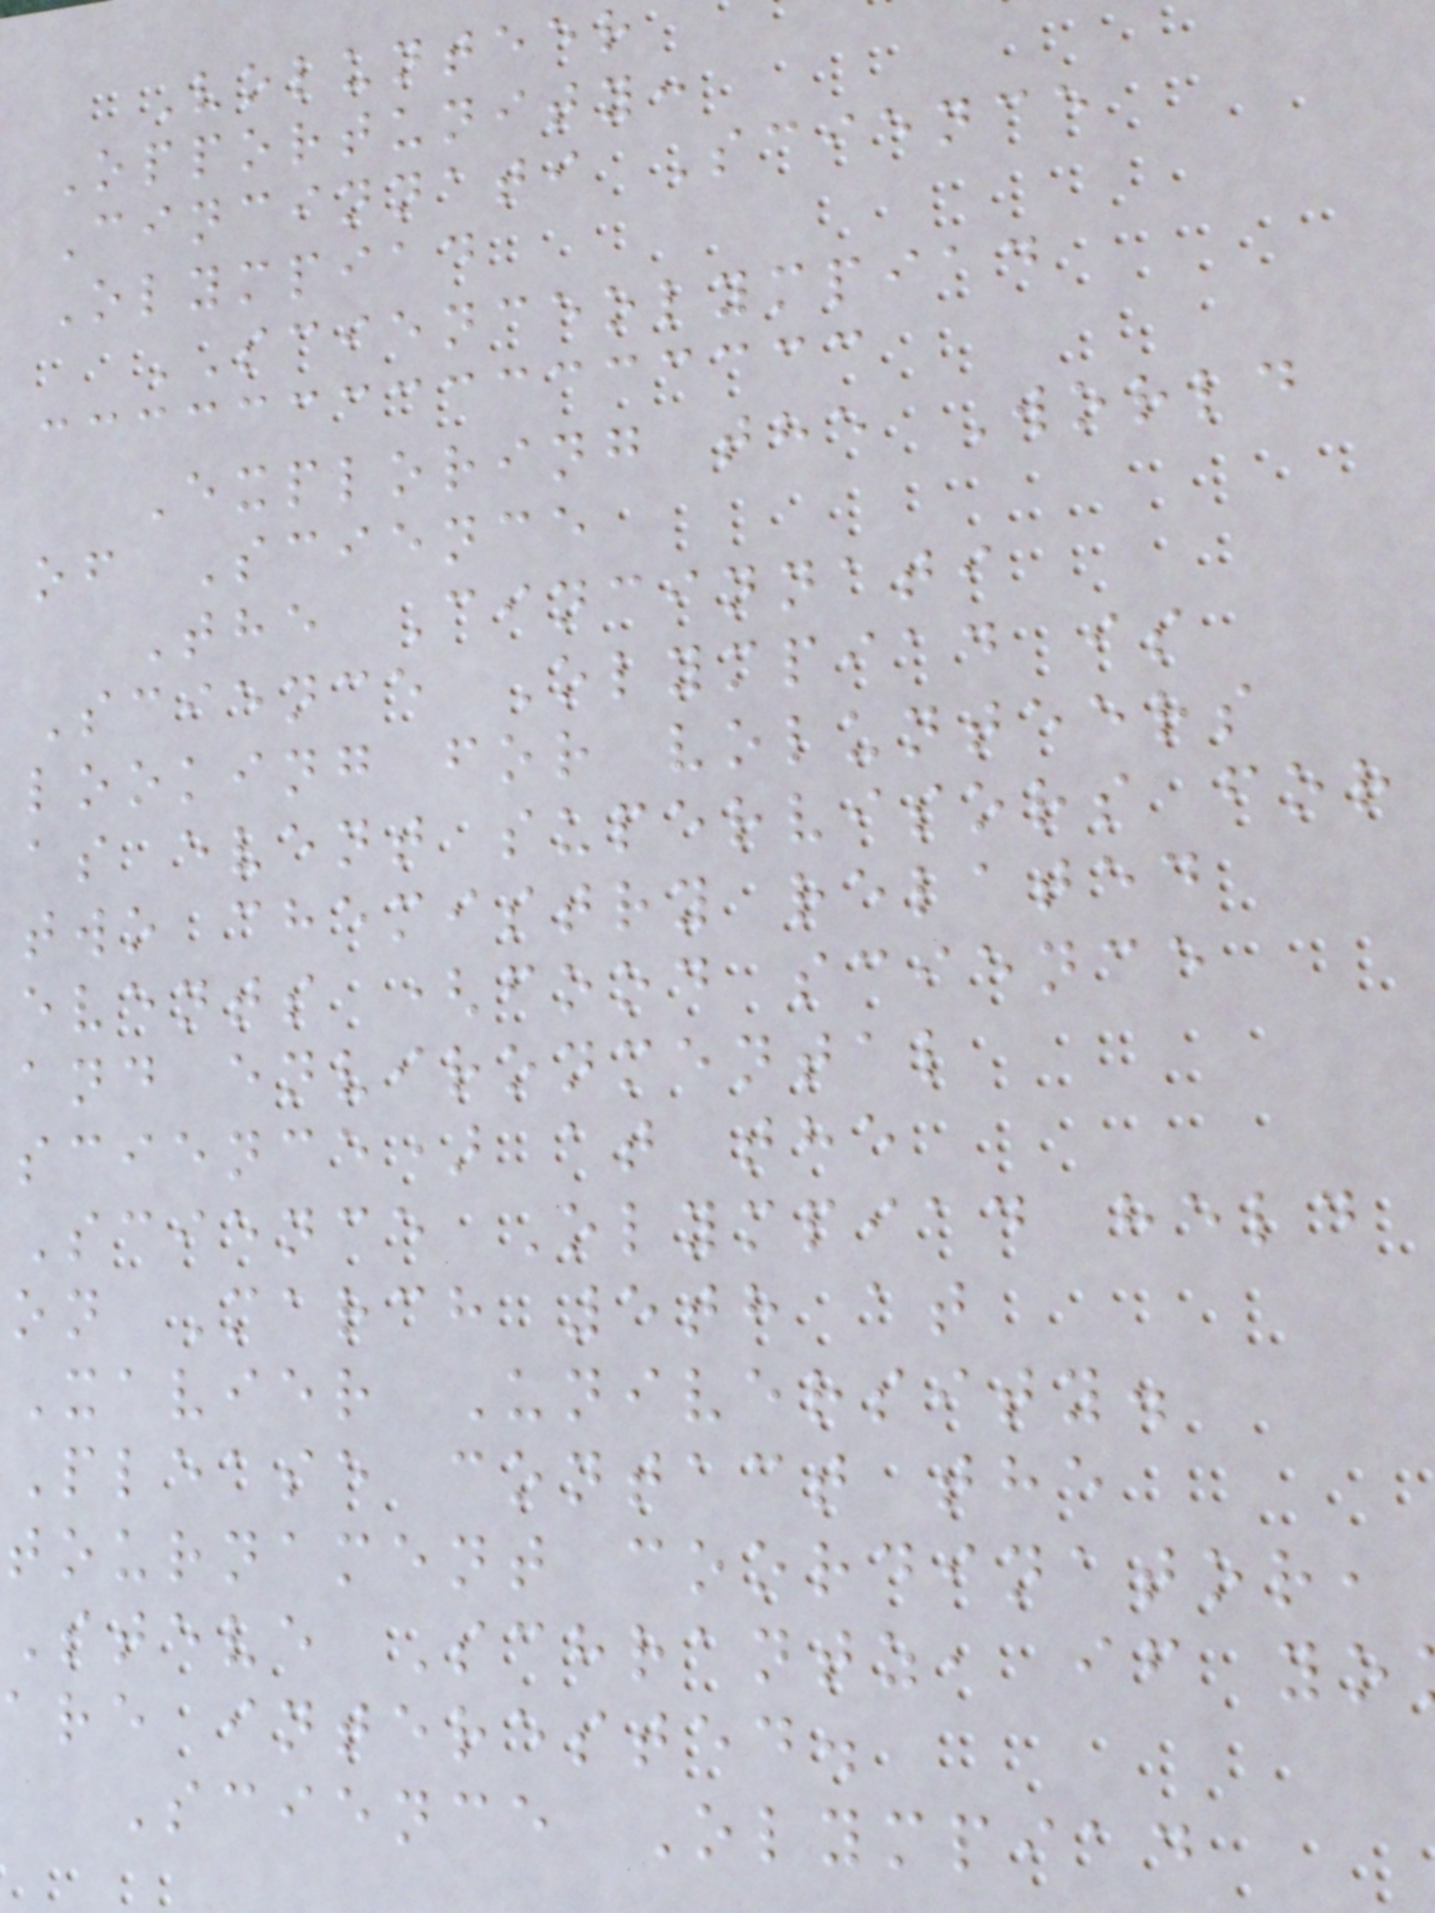Volunteer
Opportunity:
Cincinnati Science
Olympiad
SCIENCEOLYMPIAD
Exploring the World
of Science
The Cincinnati
Science Olympiad is
looking for volunteers
as event supervisors for
two chemistry related
events (food science
and environmental
science) at the
Science Olympiad held
on March 5th at
Xavier University.
Please contact the
tournament coordinator,
Steve Schrantz, if yo
are interested.
Science Olympiad
